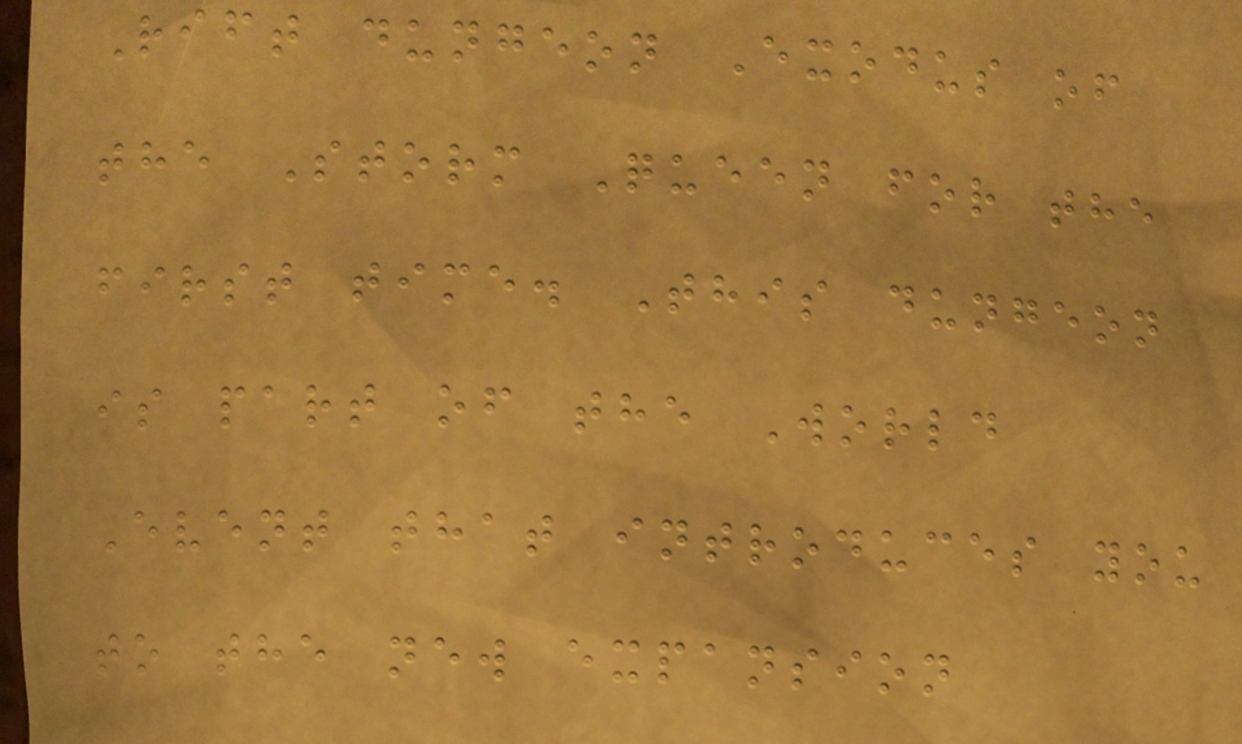Rift dungeon Exodus of
the Storm Queen for the
first time. This dungeon
is part of the World
Event that introduces you
to the new expansion
